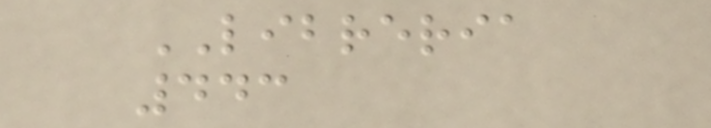LIBRERIA
443
